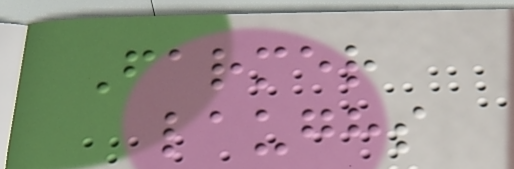Farmer
laughs
